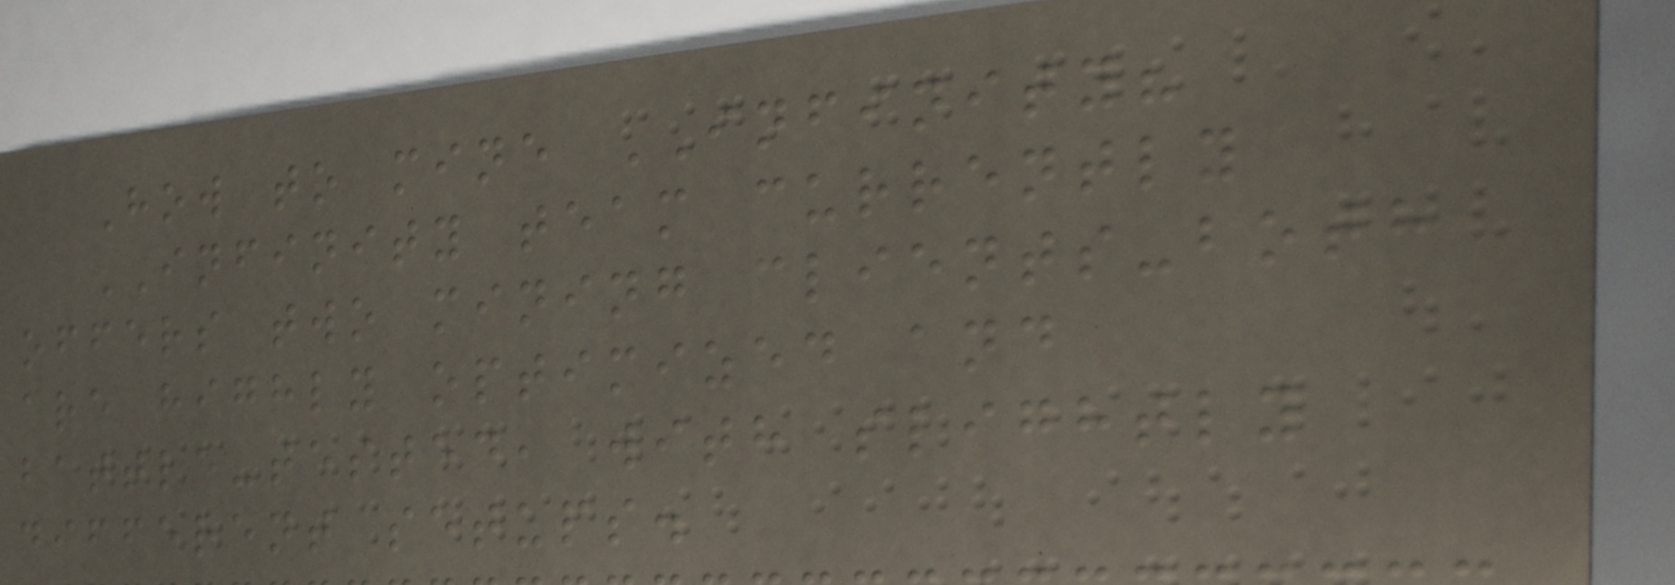How to mine INFINITY?
INFINITY team currently
offers two mining clients-both
are highly optimized and
battle-tested, with slightly
different setups.
